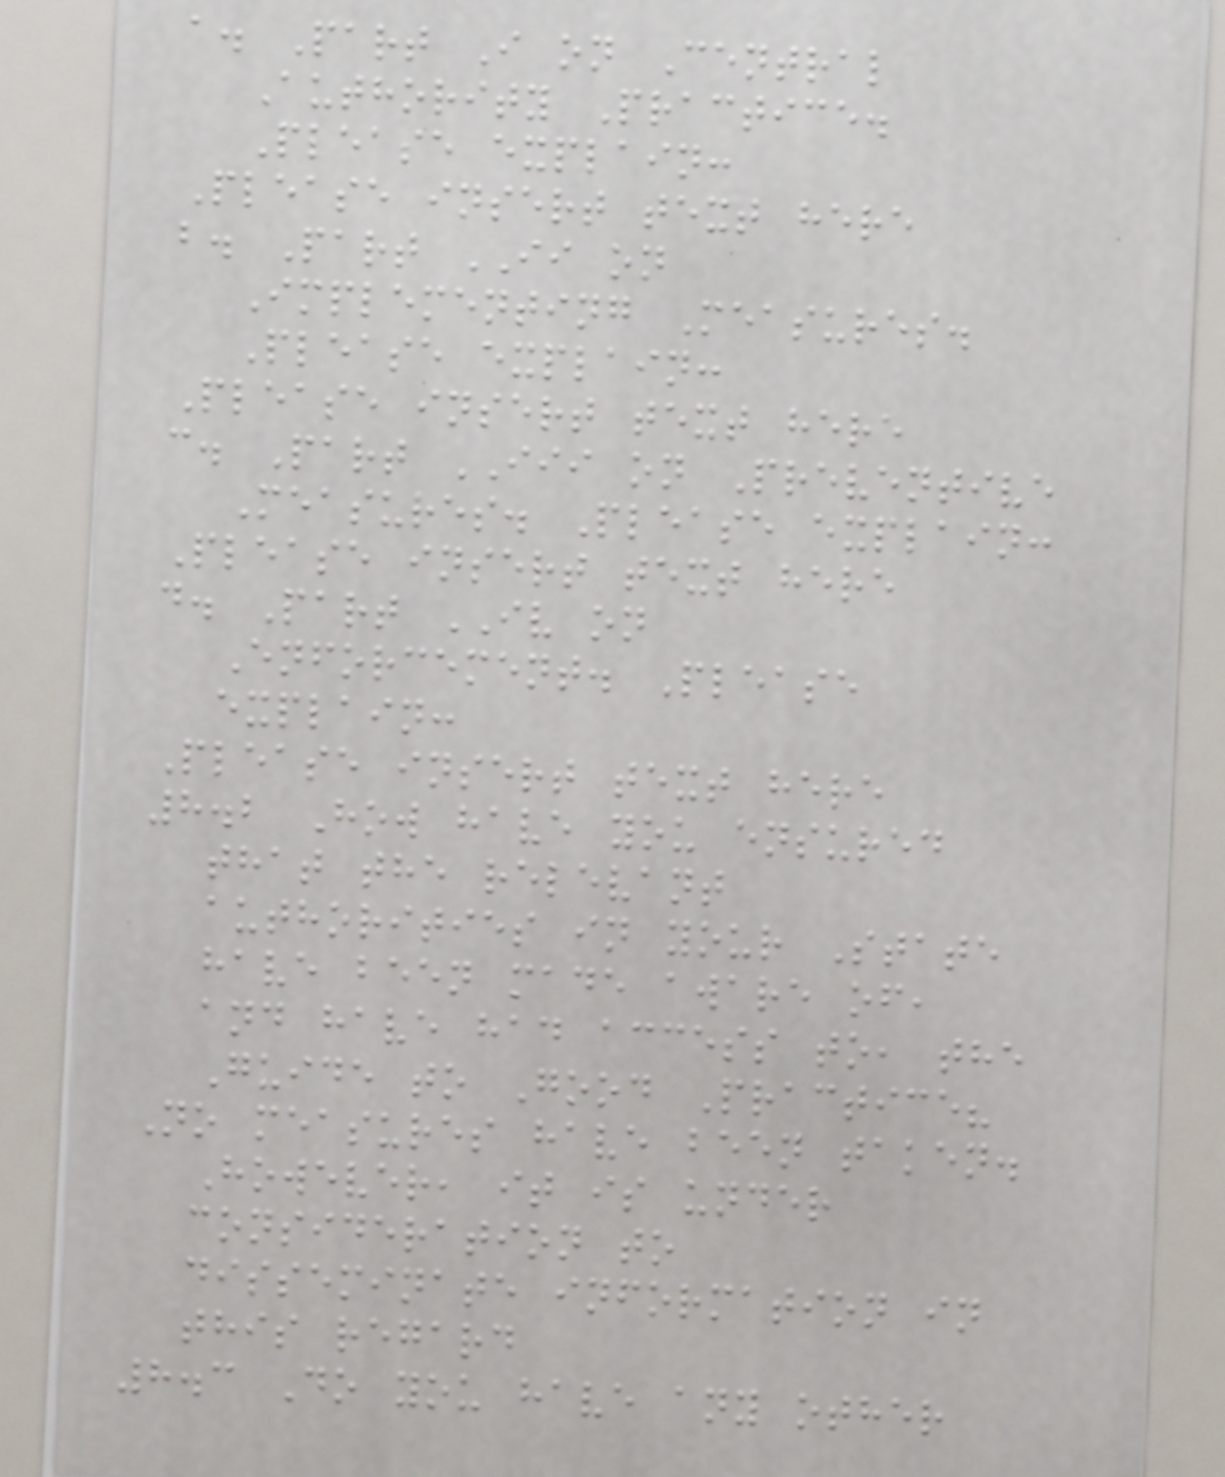a. Part I on Central
Authority Practice.
Please explain:
Please insert text here
b. Part II on
Implementing Measures.
Please explain:
Please insert text here
c. Part III on Preventive
Measures. Please explain:
Please insert text here
d. Part IV on
Enforcement. Please
explain:
Please insert text here
8.2 How have you ensured
that the relevant
authorities in your State
have been made aware of,
and have had access to, the
Guide to Good Practice?
No measures have been taken.
However, it is under
consideration to
disseminate information in
this regard
8.3 Do you have any other
